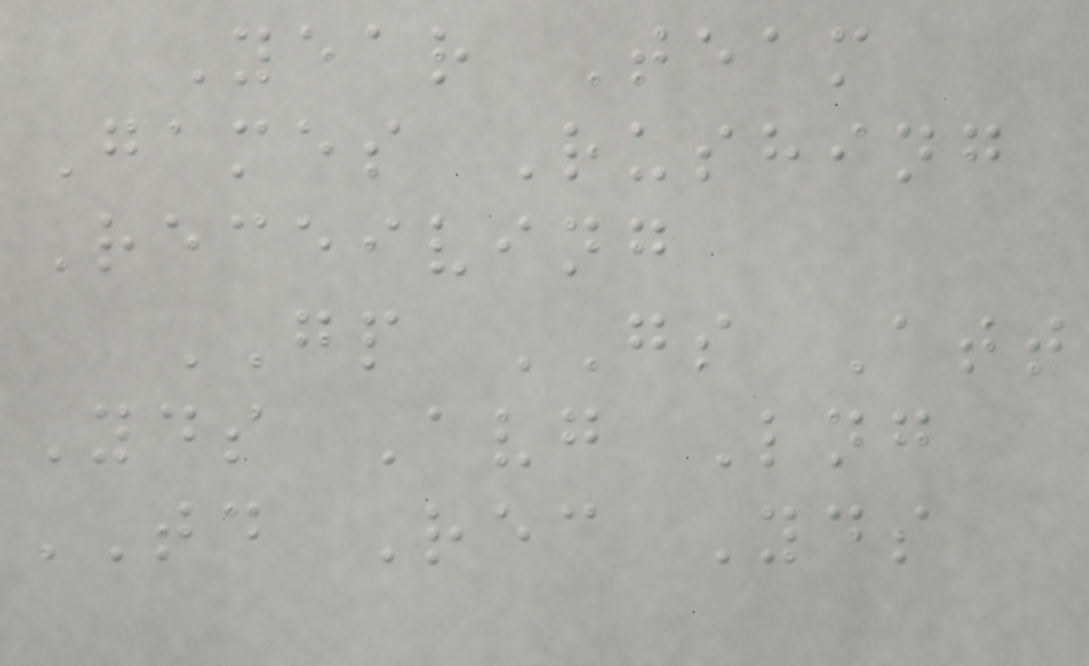Year Team
Games Rushing
Receiving
GP GS Att
Yds Avg Lng
TD Rec Yds
